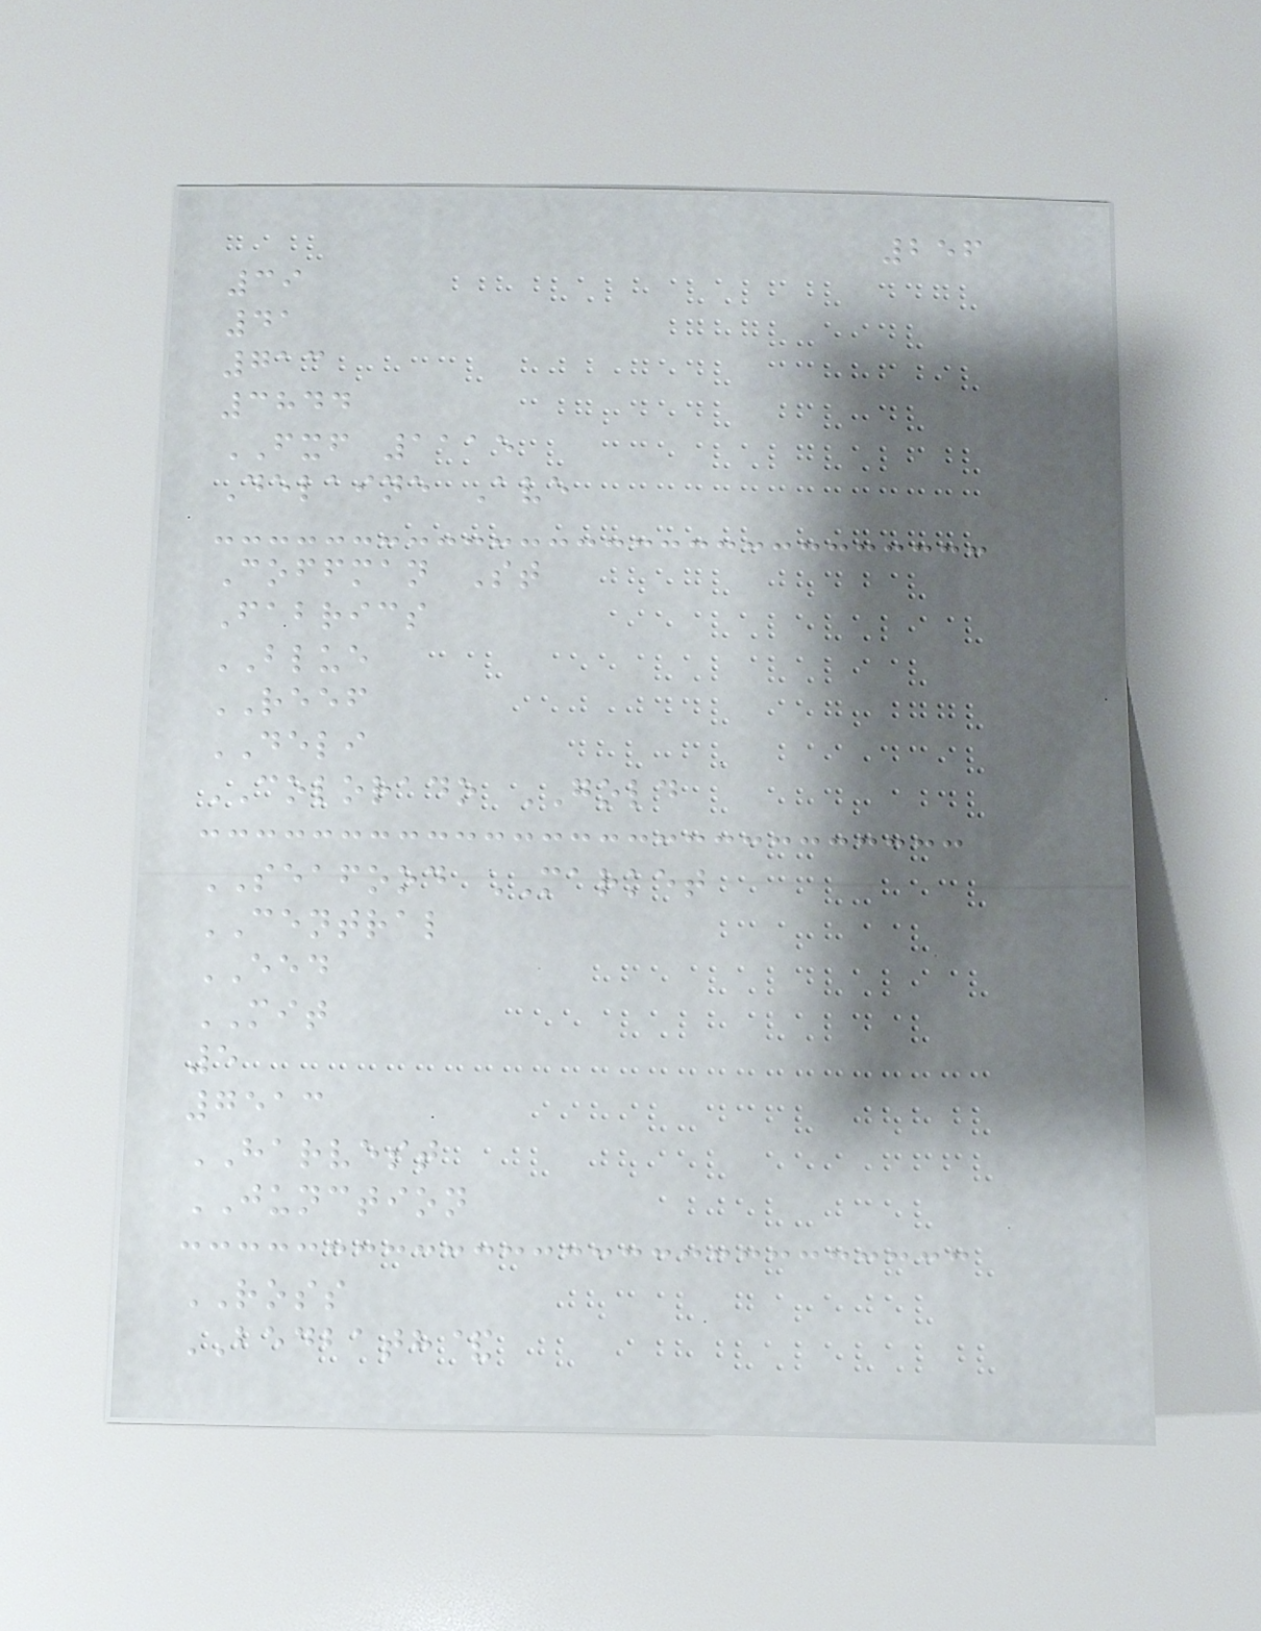256
39
41
713
3844
FXF 1115
Delaine Ave
Coffman St
Fabrics
BLUE
REEF
DELI
COLORADO GOLD
SEAFOOD MARKET
CENTRAL
EED
MIT
5
7513
HARVEST
JUNCTION
ROSS
BEDBATH&
